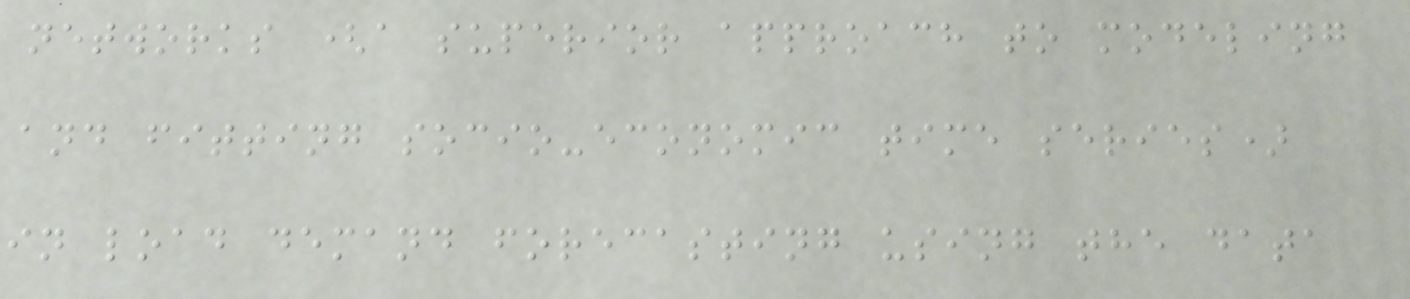networks (a superior approach to modeling
and fitting socio-economic time series)
in load demand forecasting using the data
